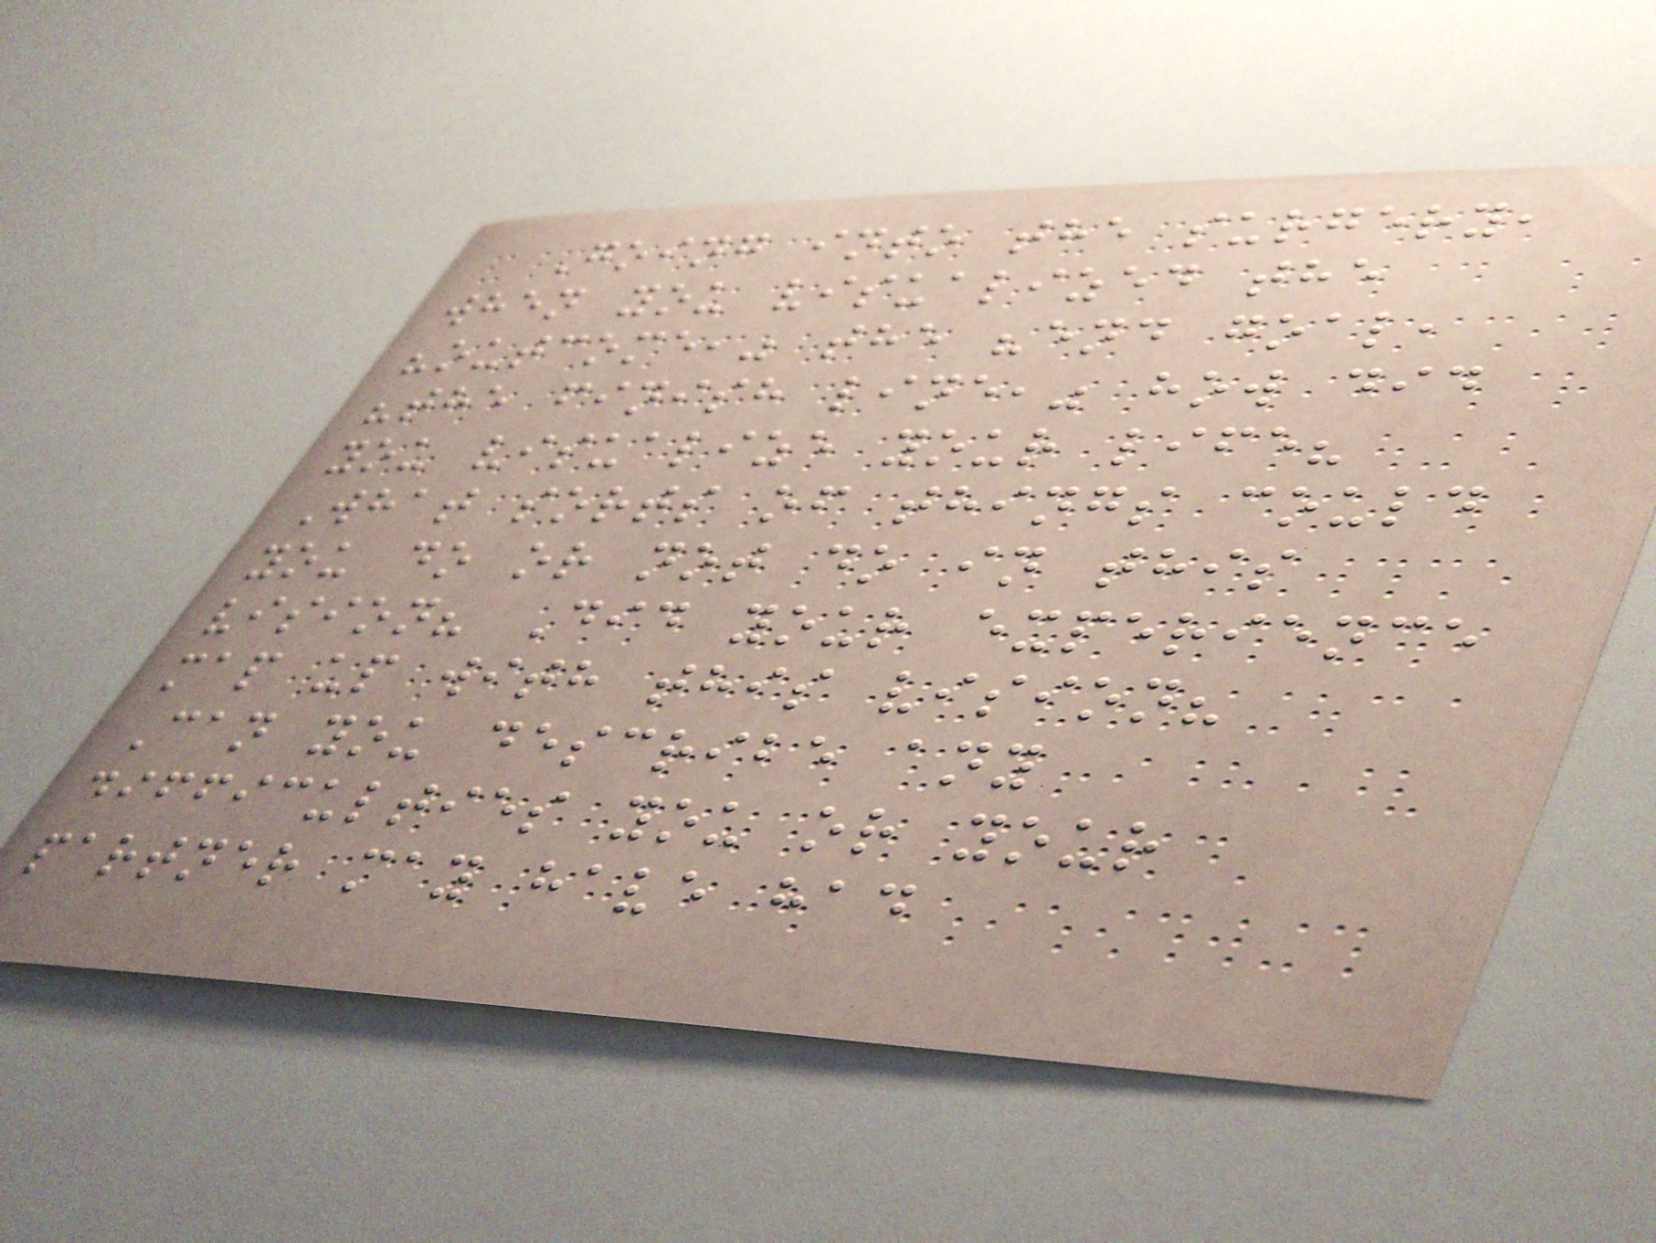Going into the surgery,
when you visualized the
"outcome," the "end goal,
"the finish line," how did
you visualize your life?
What sorts of things could
you do or not do in this
vision? Did your experience
map up with this vision?
Can you describe any
difficulties you or your
partner may have had
